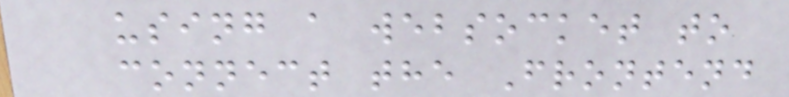using a websocket to
connect the Frontend
